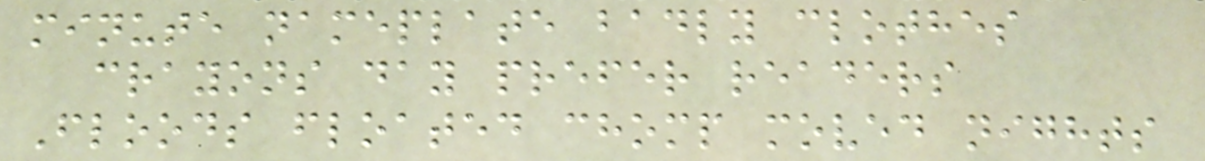minute nameplate badly clothes
crayons day prefer readers
Floods floated chomp moved nights
